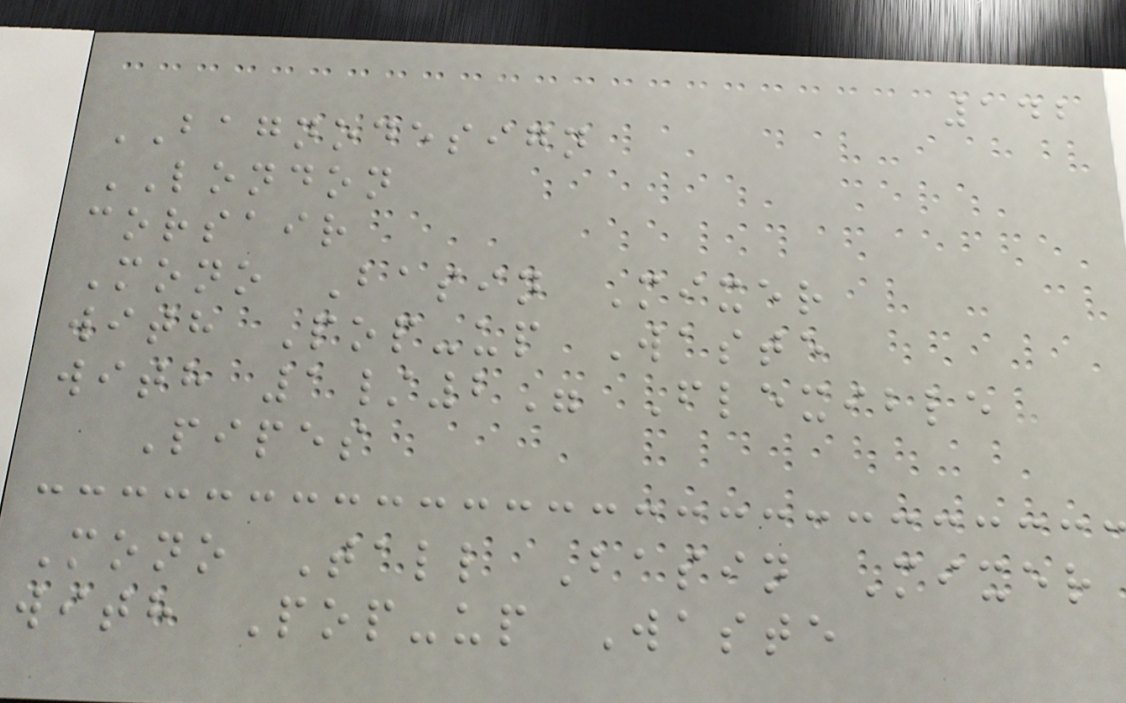142
BAGNODESIGN
LONDON
corsair
Mono Basin Mixer
with Pop-up Waste
with 1/2" Flexible
Pipes
Mono Tall Basin Mixer
with Pop-up Waste
